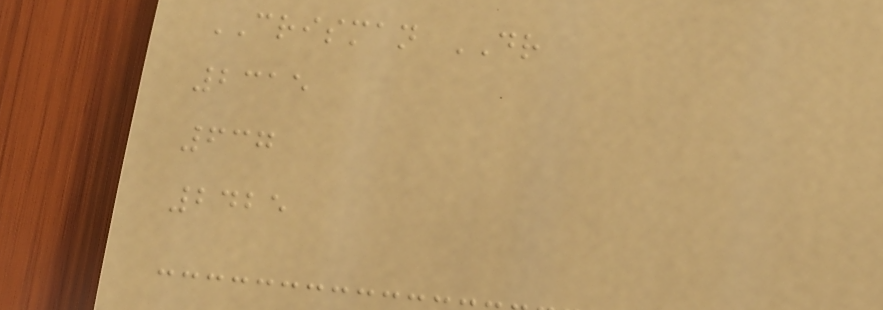CRISMAN DR
2315
637
2425
